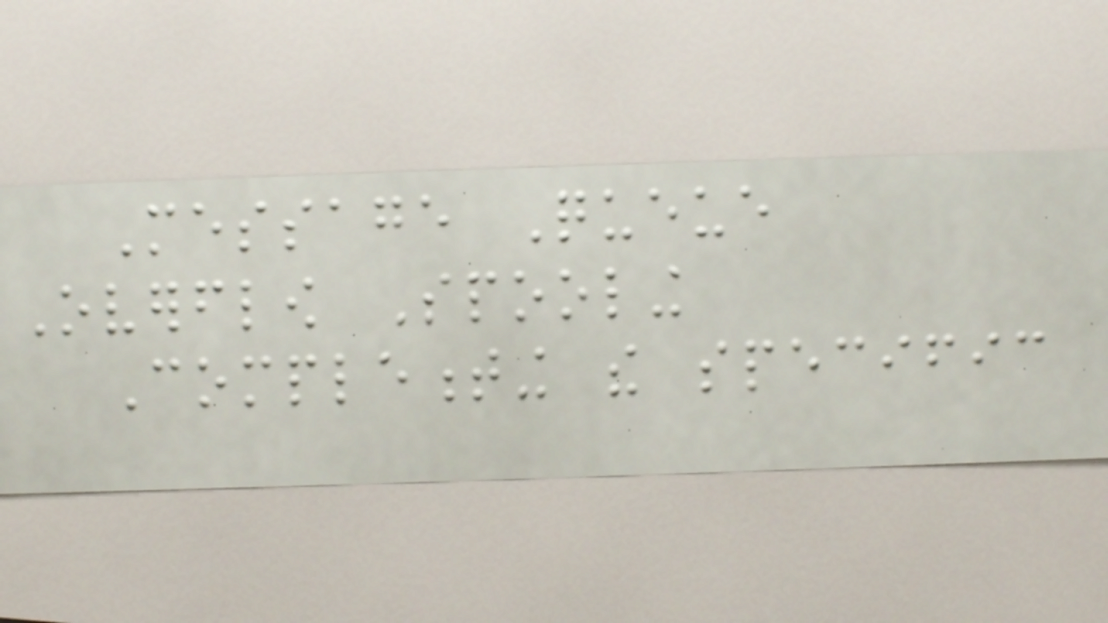Message Queue
Overflow Spooling
Complementing the specific
